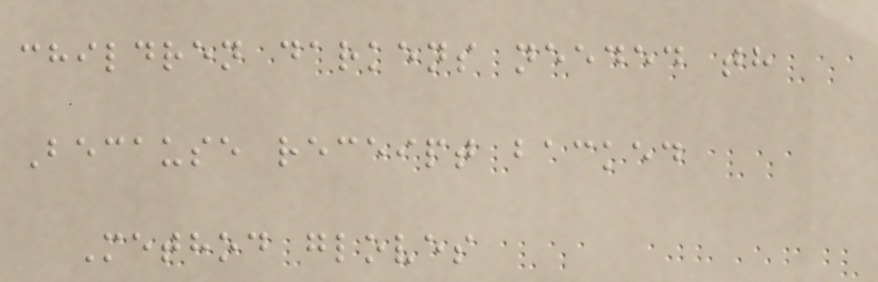children darkens needed th
Because receipt backed
Method gloves
